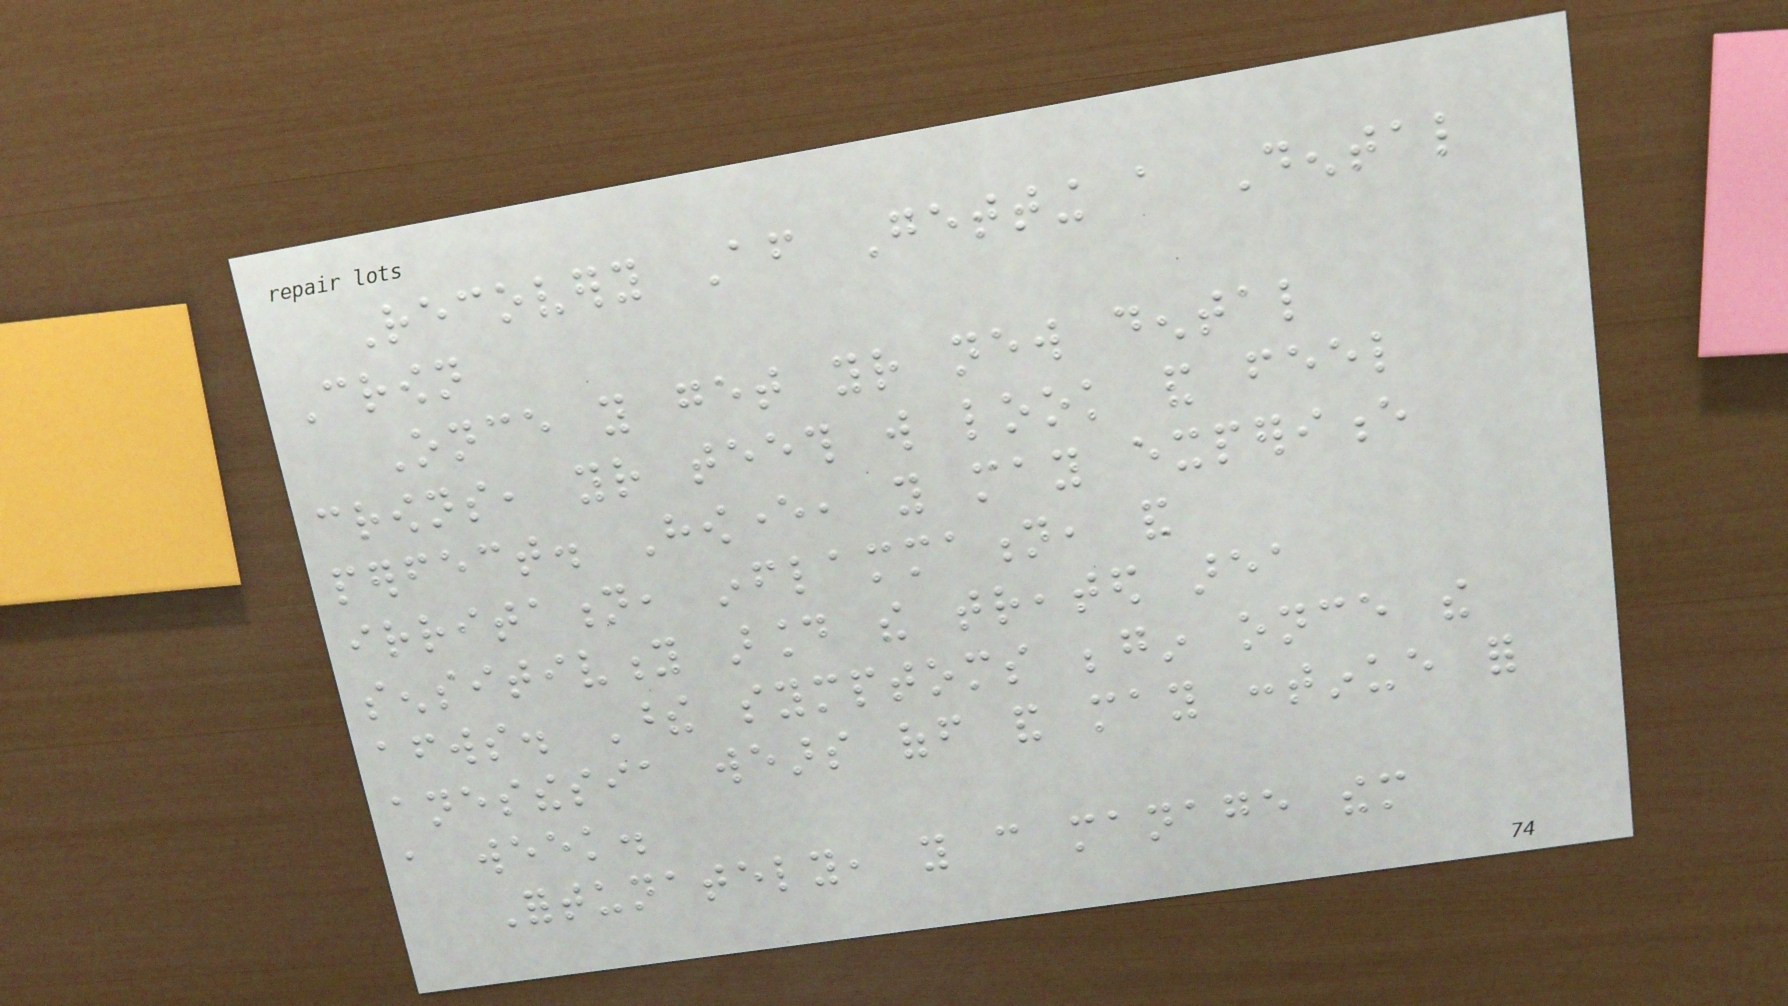Recovery After Getting a Dental
Crown
Once you get your new dental
crowns, your teeth will look and feel
perfect. However, you may experience
irritation, inflammation, and
sensitivity around the treated area
afterwards. These symptoms begin once the
anesthesia wears off and may continue for
a week.
Fortunately, you can manage them
